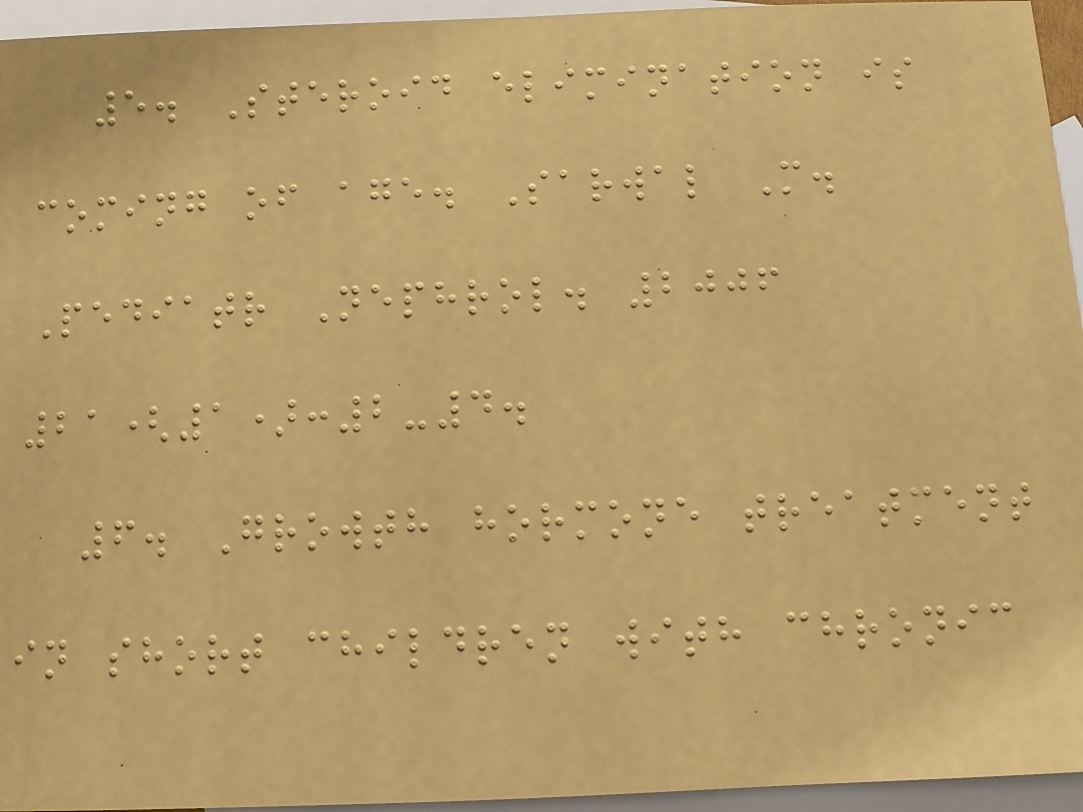5. Steroid elimination is
coming of age. Sarwal M.
Pediatr Nephrol. 2006
21(1):2-4.
6. Growth hormone treatment
in short children with chronic
